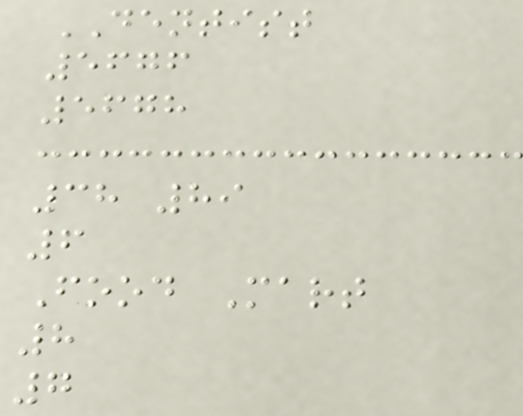DENTIST
5676
5678
38 89
6
Food Mart
8
7
